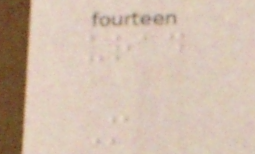urad
M
